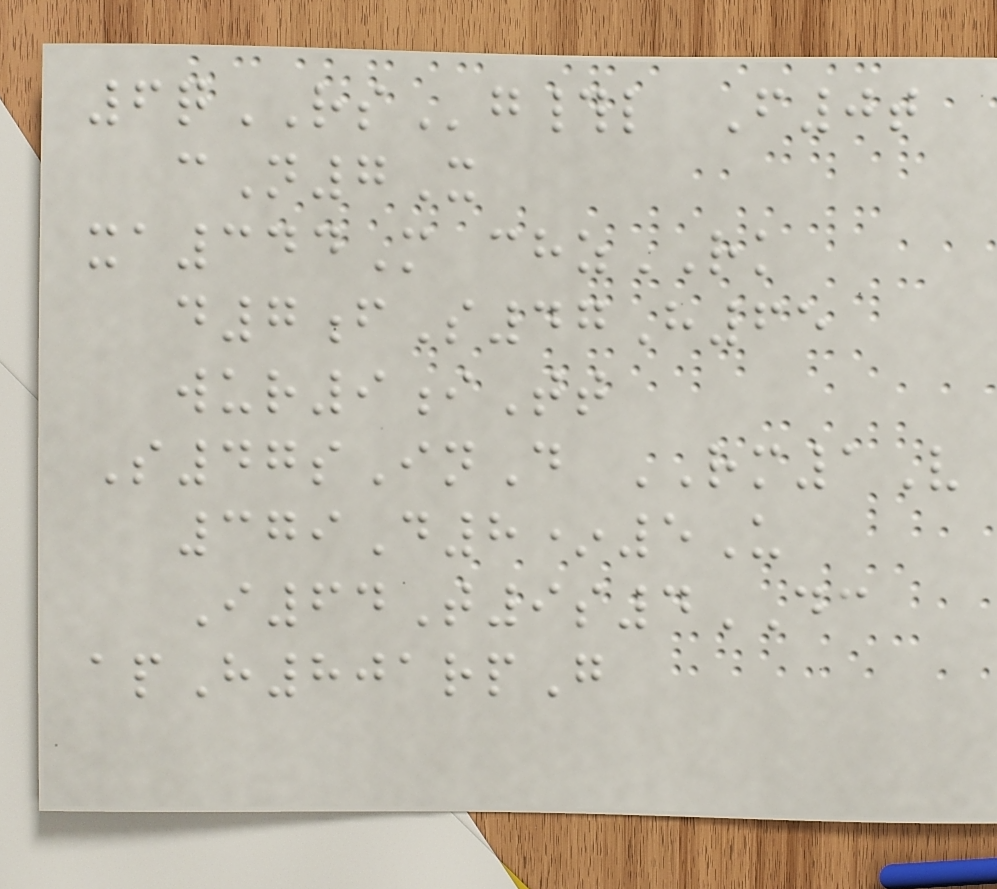6qRSg#l F0t
cN7X
xa344M chzRK
d7fS47H65
wur9iTt
S47sInD RM1V
379D8*5U
I64T9s4DC
apH801rpG
